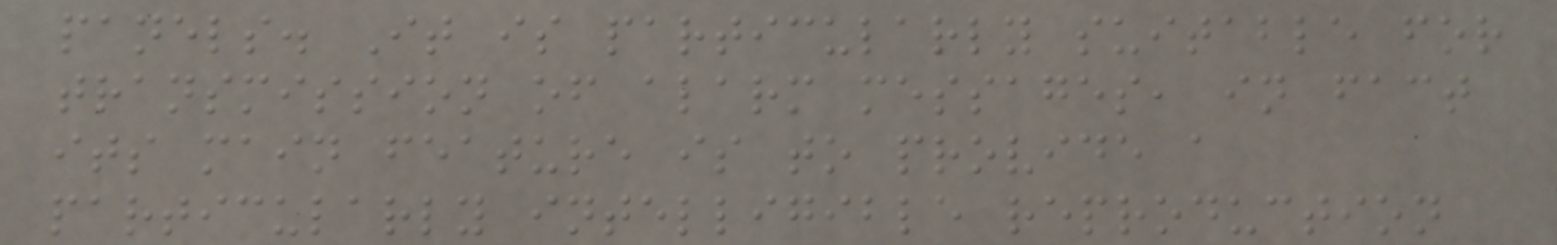panels. It is particularly suitable for
transmission of alarm messages, in fact
its main feature is to provide a
particularly intelligible reproduction
